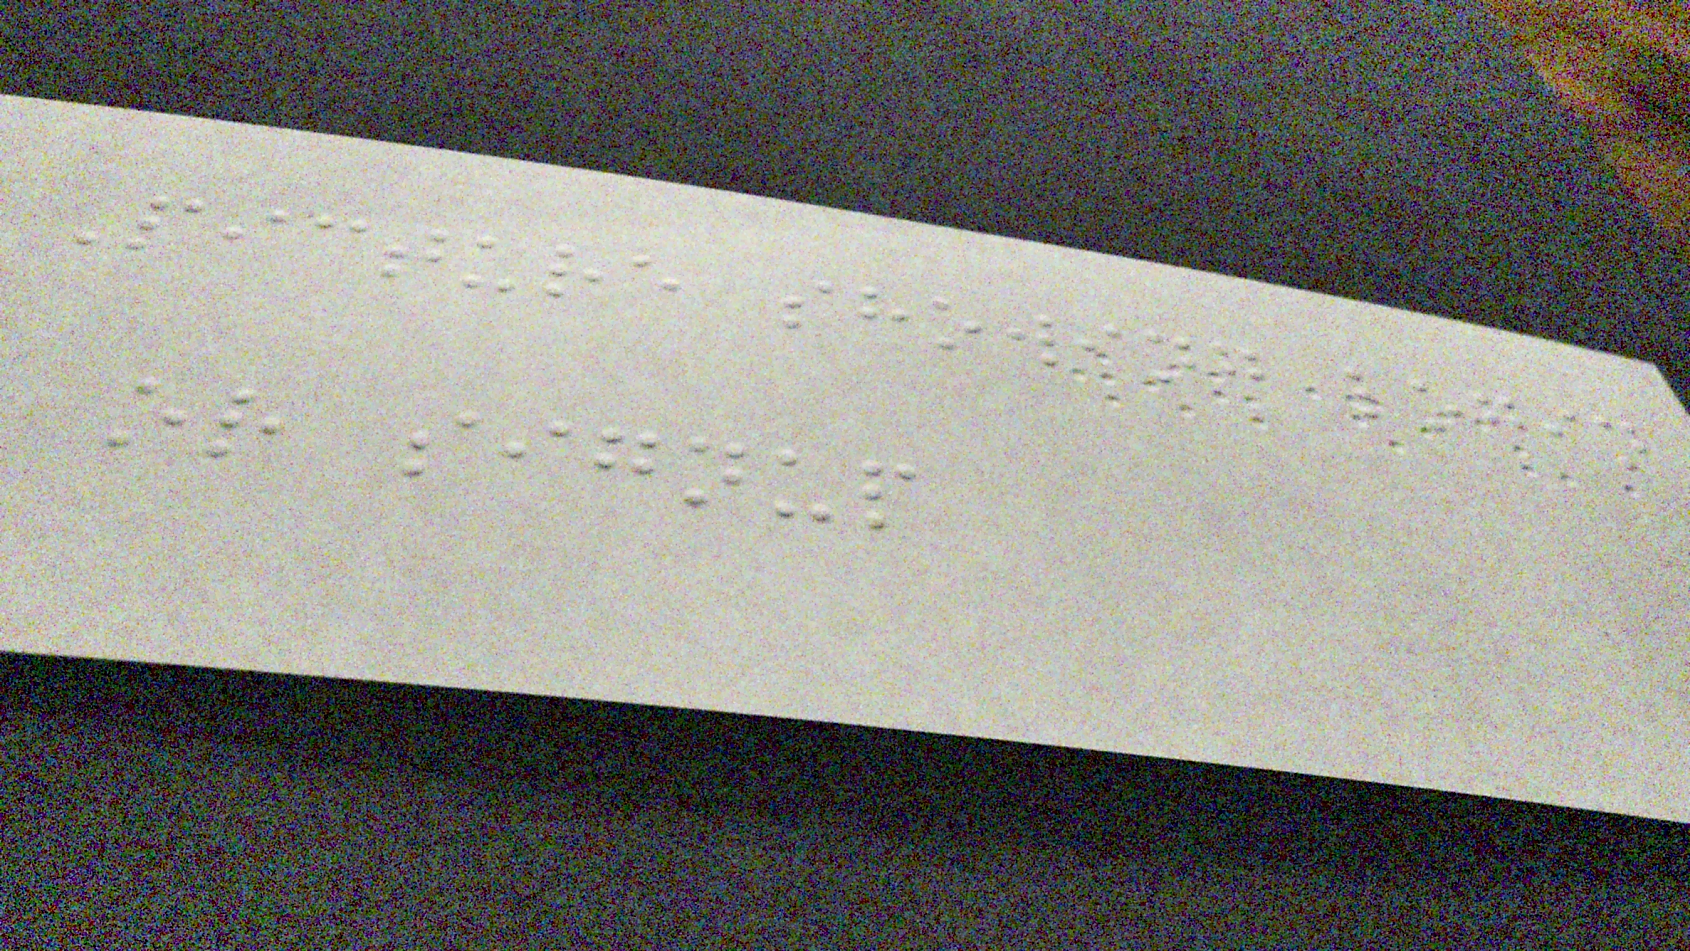Picture showing login
or signup
